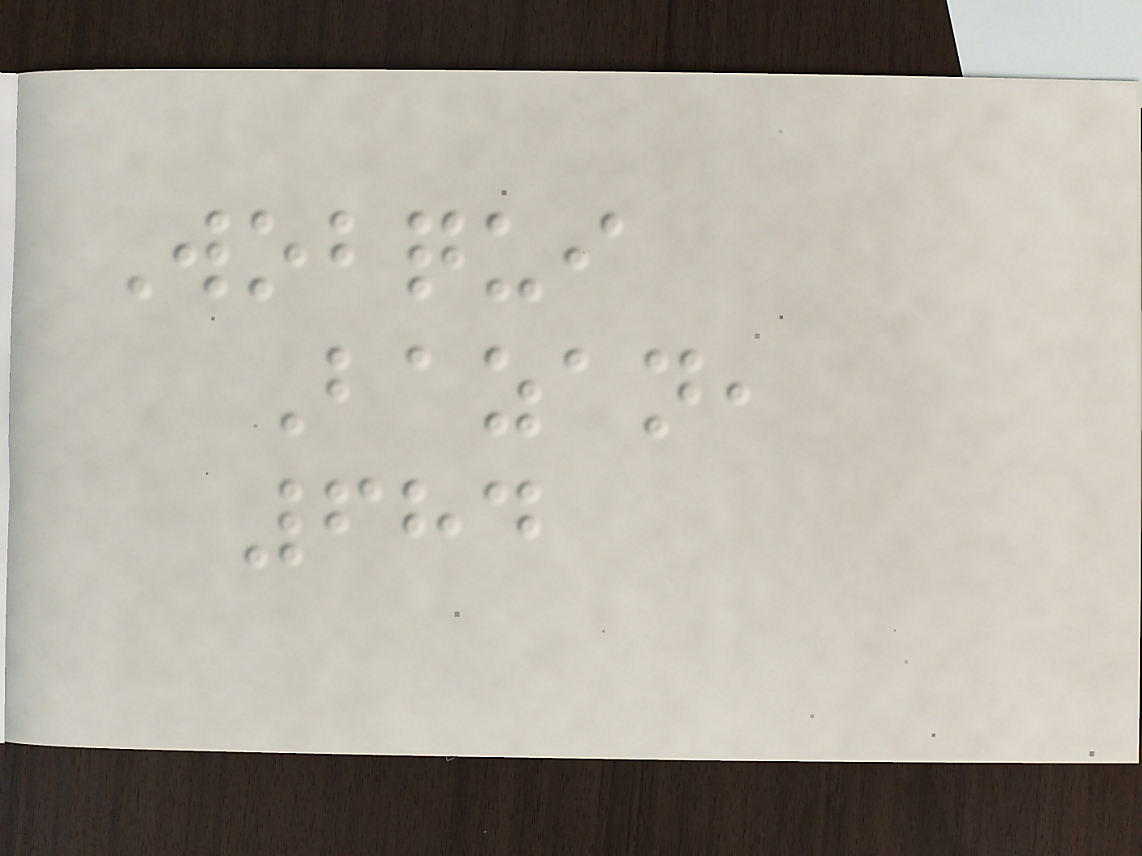Wobqui
Bazan,
684
